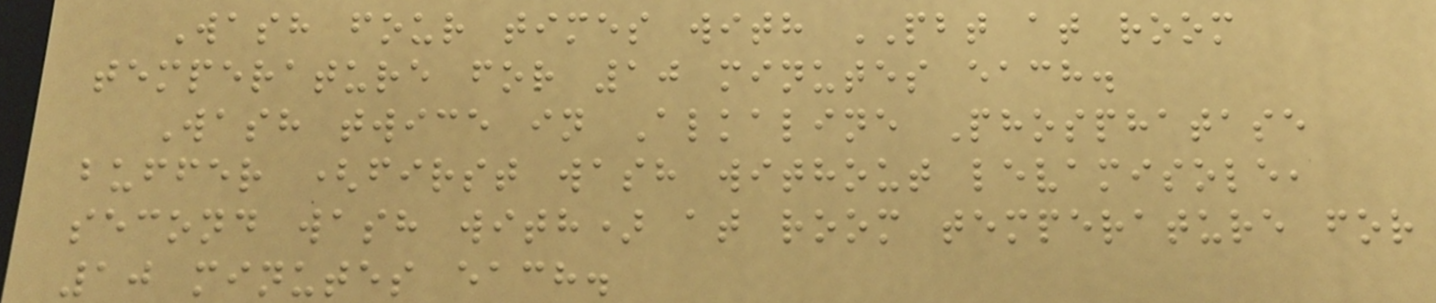Wash four times with PBT at room
temperature for 10 minutes each.
Wash twice in Alkaline Phosphatase
buffer (first wash without levamisole,
second wash with) at room temperature for
10 minutes each.
